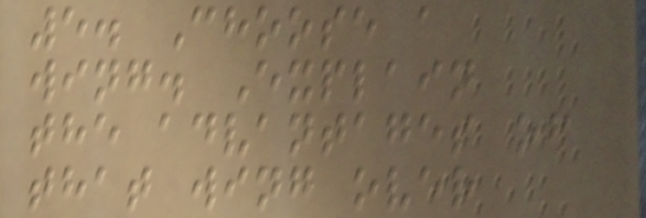5. Choose a
wing. Explain
the advantages of
that wing over
